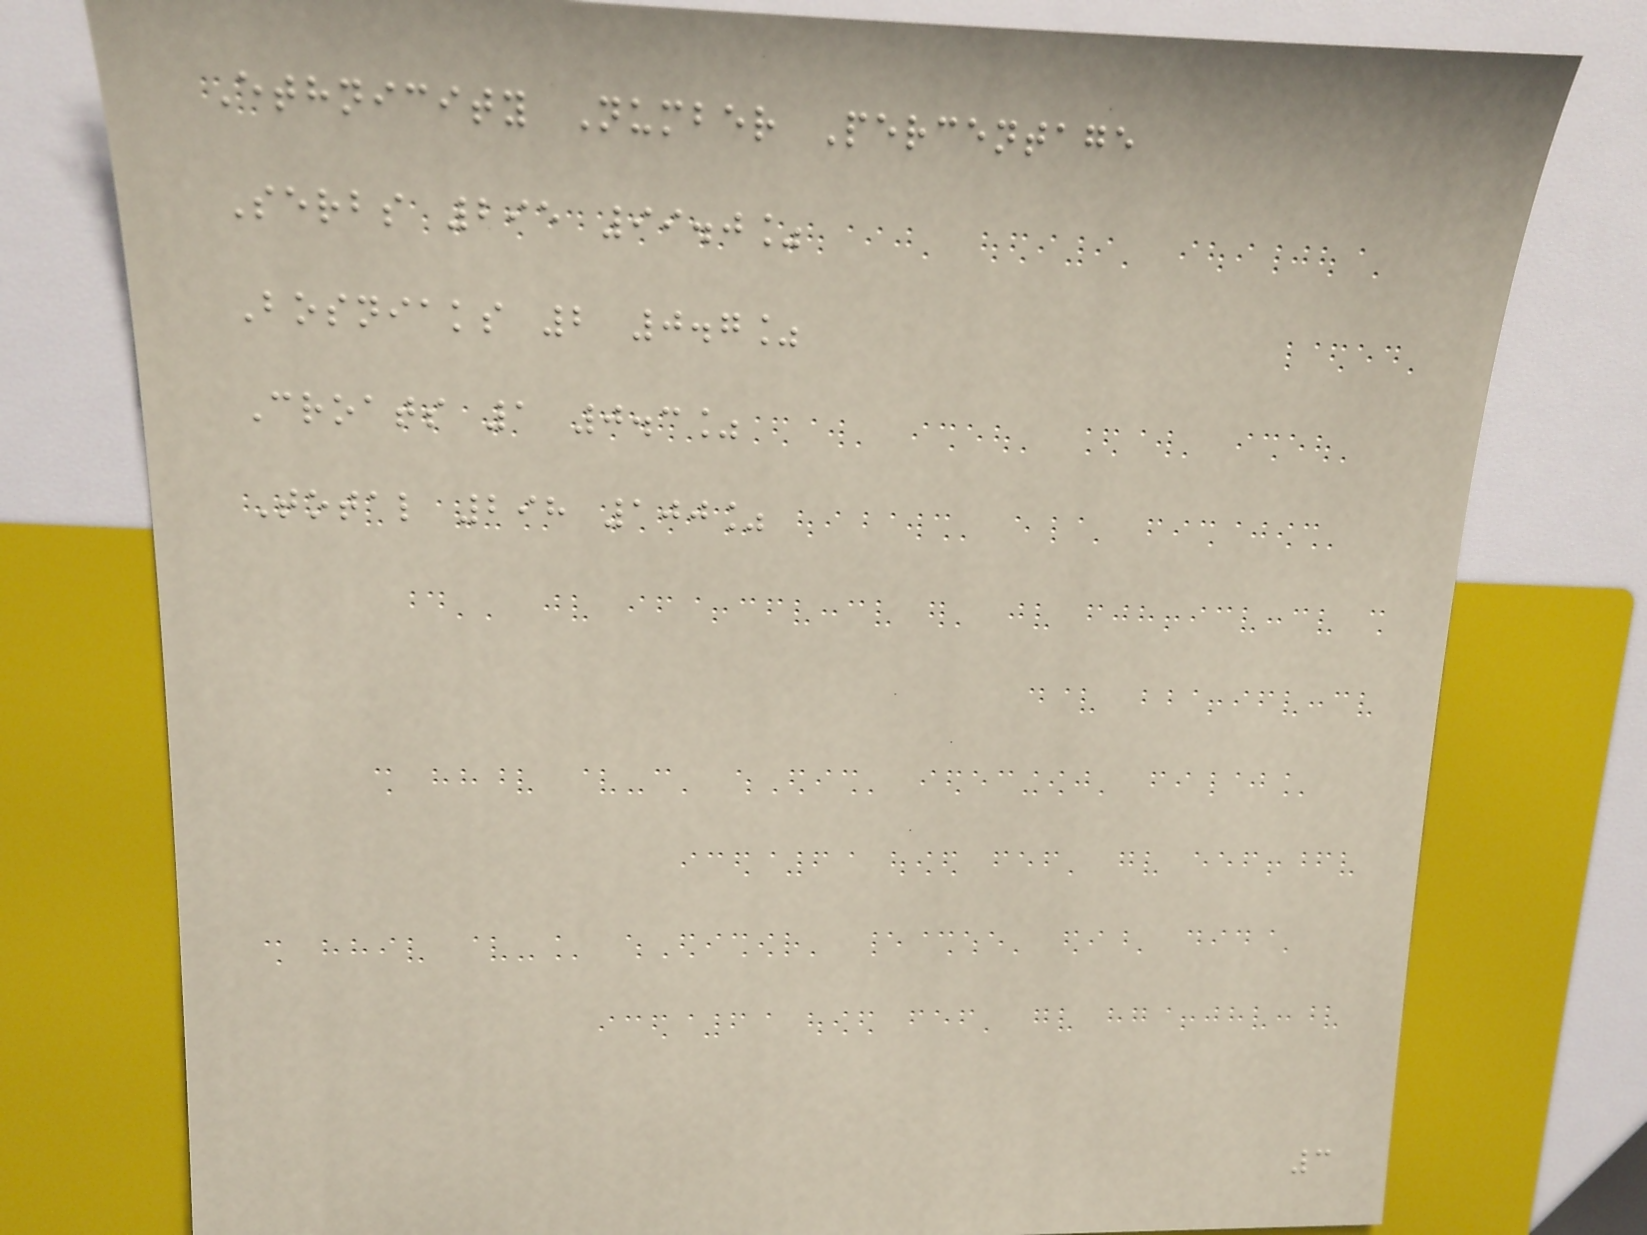Ethnicity Number Percentage
Serbs 295 99.0%
Bosniaks 2 0.7%
Croats 1 0.3%
Total 298 100%
3
